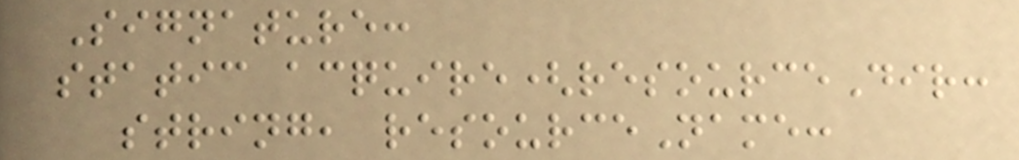Signature:
static acquire(resourceDir:
string, resourceName:
